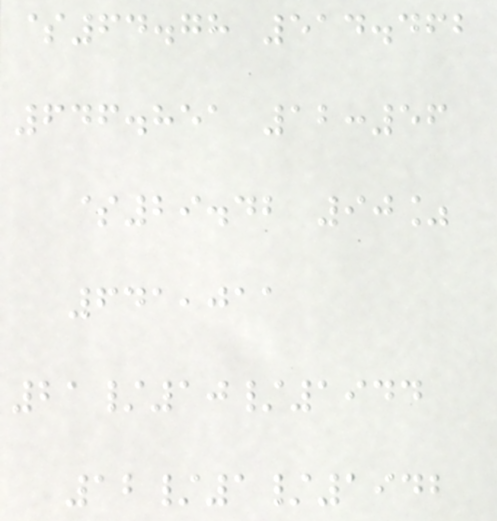$64.78 514.462
646.851 12:56
$29.42 90%
641,011
21/10/1944
12/1/1942
